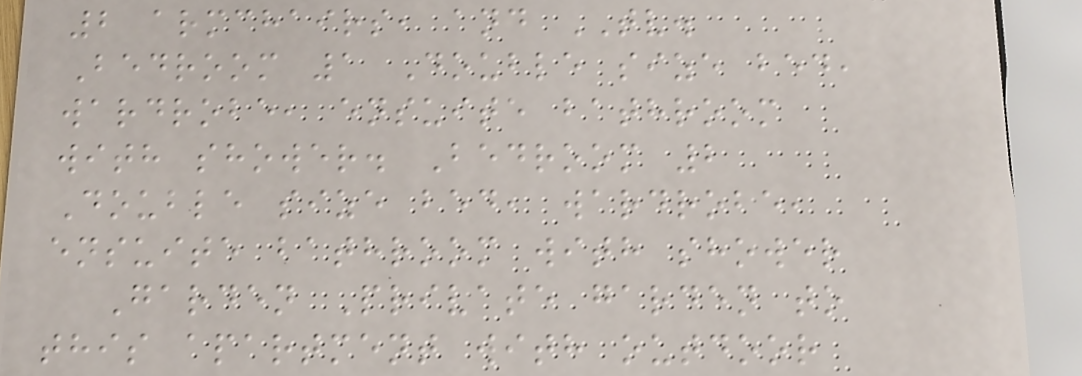2 armchairs, and TV.
Bedroom 1 Double size bed,
wardrobe, ensuite bathroom
with shower. Bedroom 2
Double size bed, wardrobe,
ensuite bathroom with shower
Garden Private garden to
this apartment with outdoor
